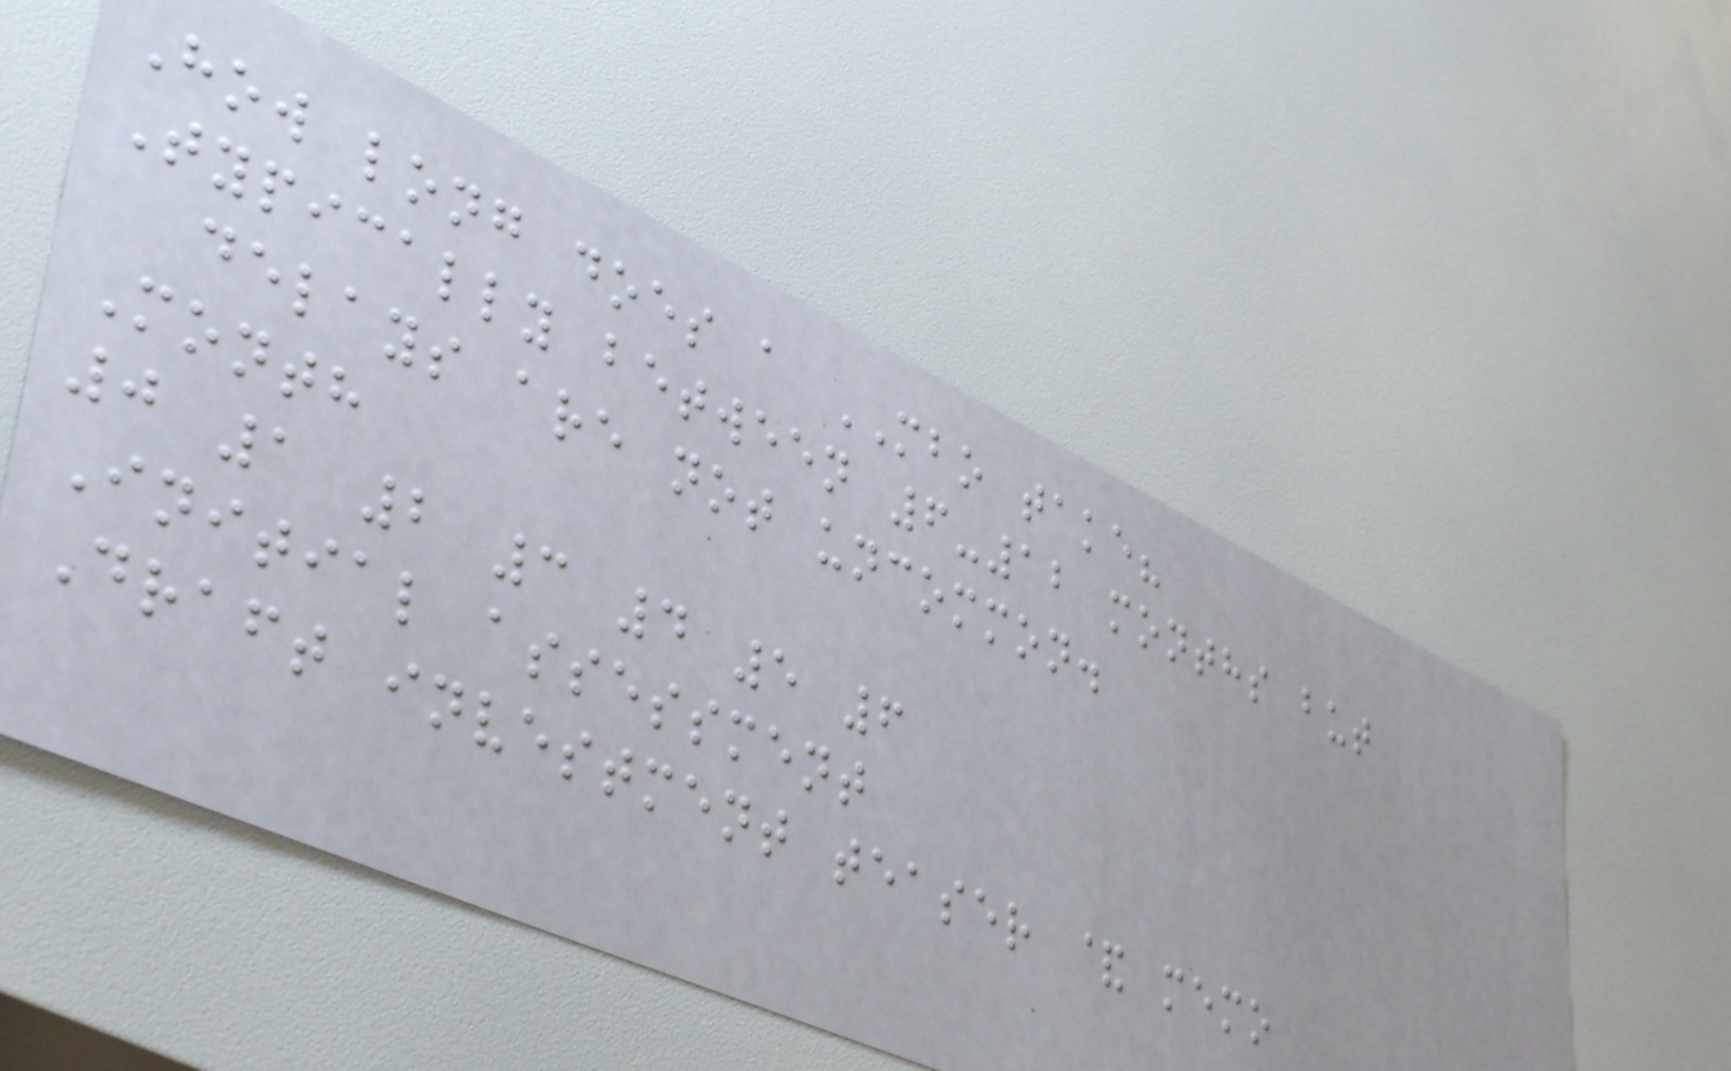How long does a MBO take?
Typically between 6-12 months but
delays are not uncommon.
Month
0 1 2 3 4 5 6
Initial assessment
Draft investment teaser & memo
